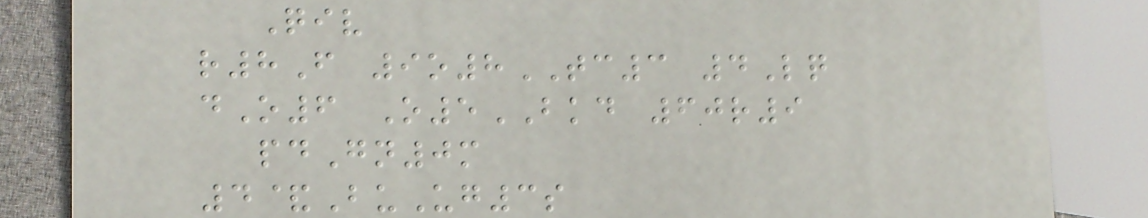Qiv
r8F 9o8TC3 4Lq
dO6 O5BKD 60r9
pdGn0m
4&BuUg3s
